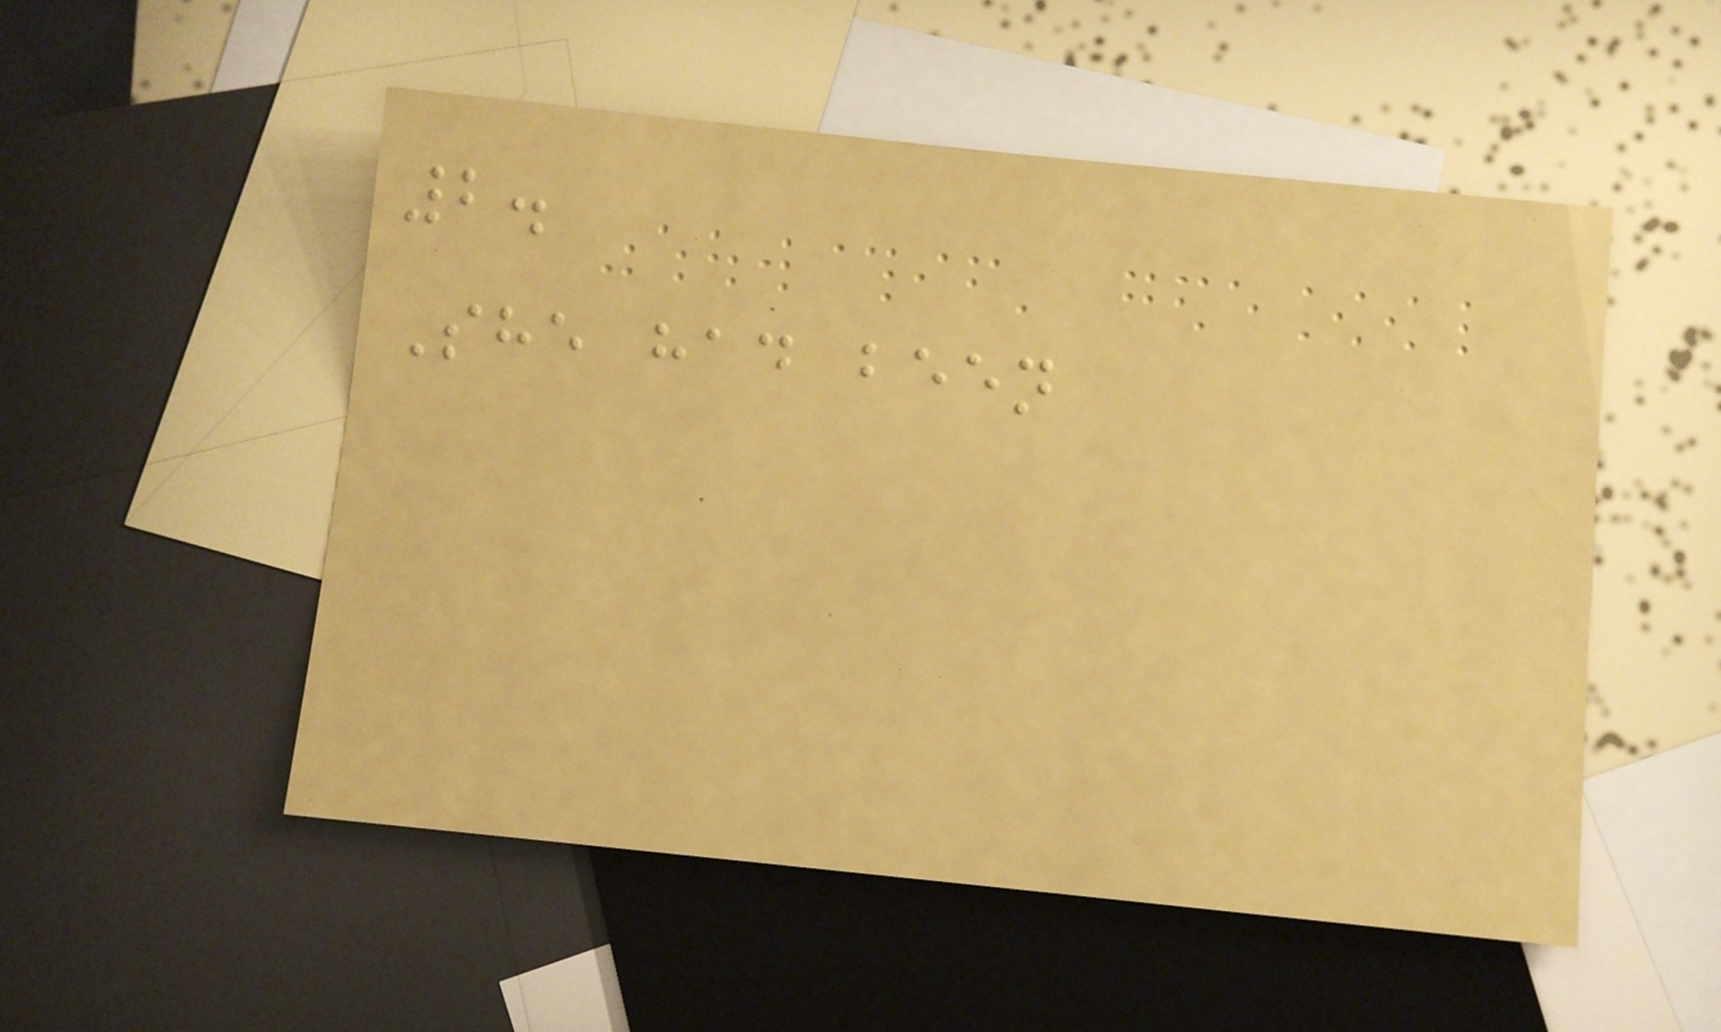2.
She had been
